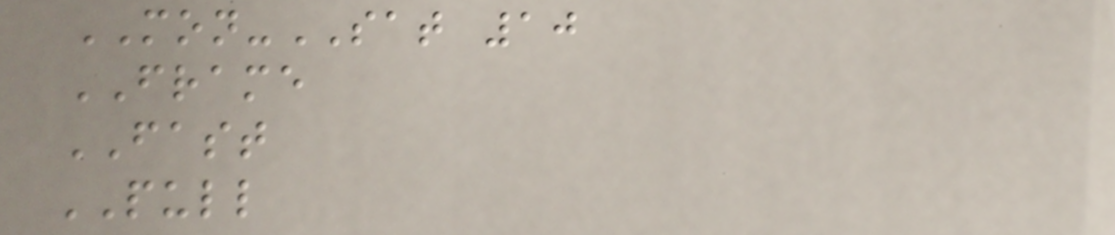MON-SAT 10
FRAME
FAST
PULL
